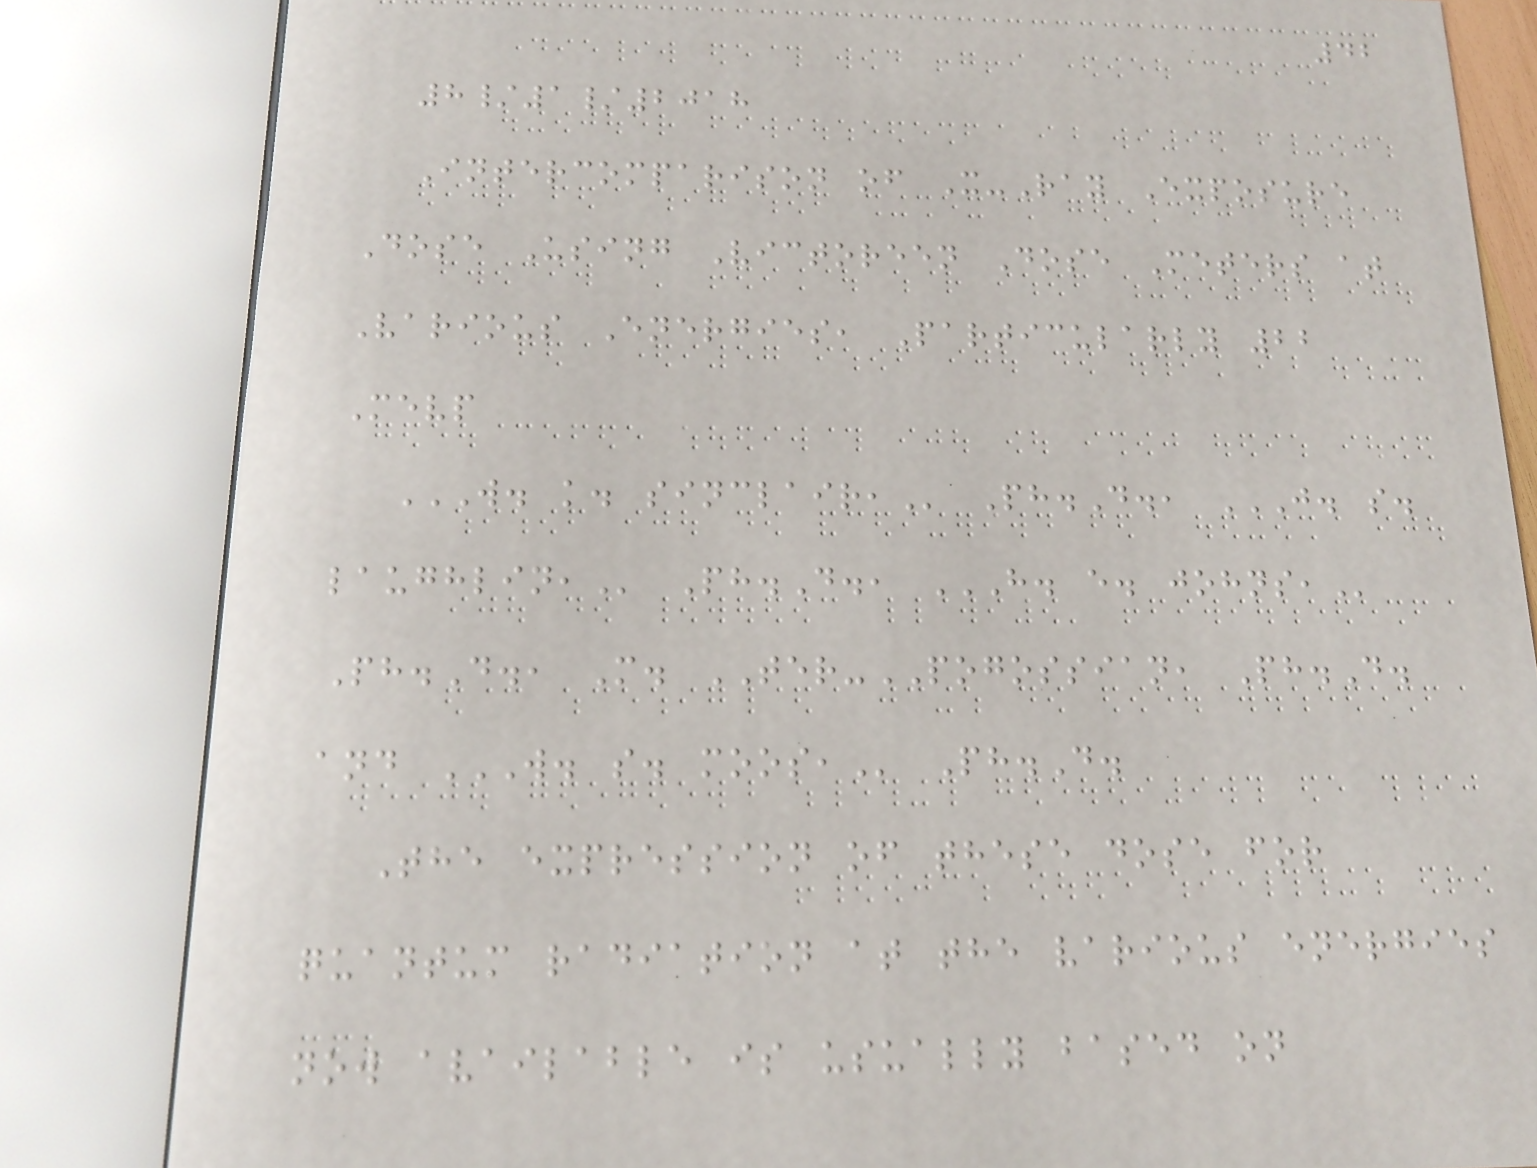42
8/1/2018
Intercomparison of X-Ray Exposure
Dose Using Victoreen Dose Meters at
Various Energies, Particularly 22
Mevp
W. K. SINCLAIR, Ph.D., J. S.
LAUGHLIN, Ph.D., H. E. JOHNS,
Ph.D., M. TER-POGOSSIAN, Ph.D.
and W. S. MOOS, Ph.D.
The expression of these dose for
quantum radiation at the various energies
now available is usually based on
